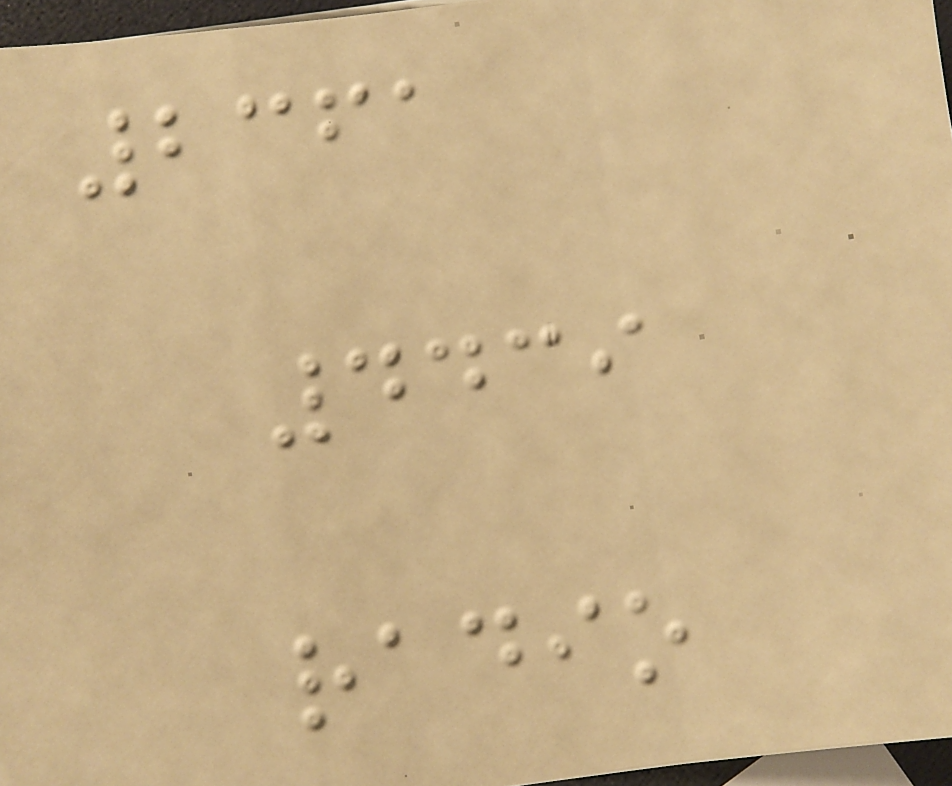2361
4439
radio
